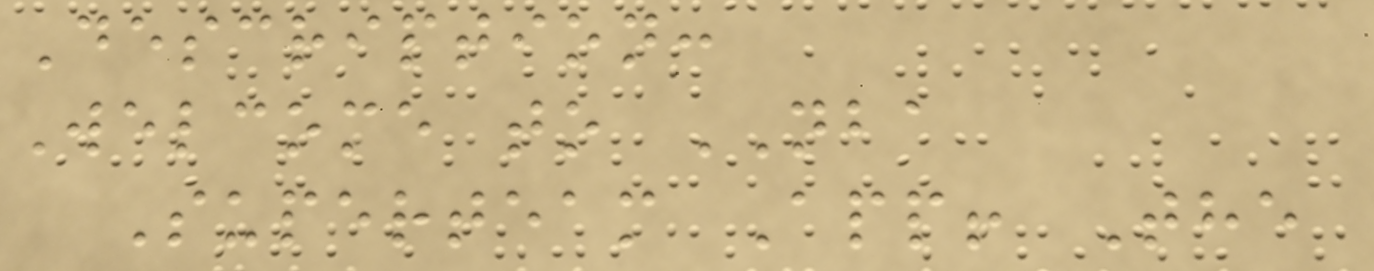Description:
Welcome to NBA
Superteam App! The
